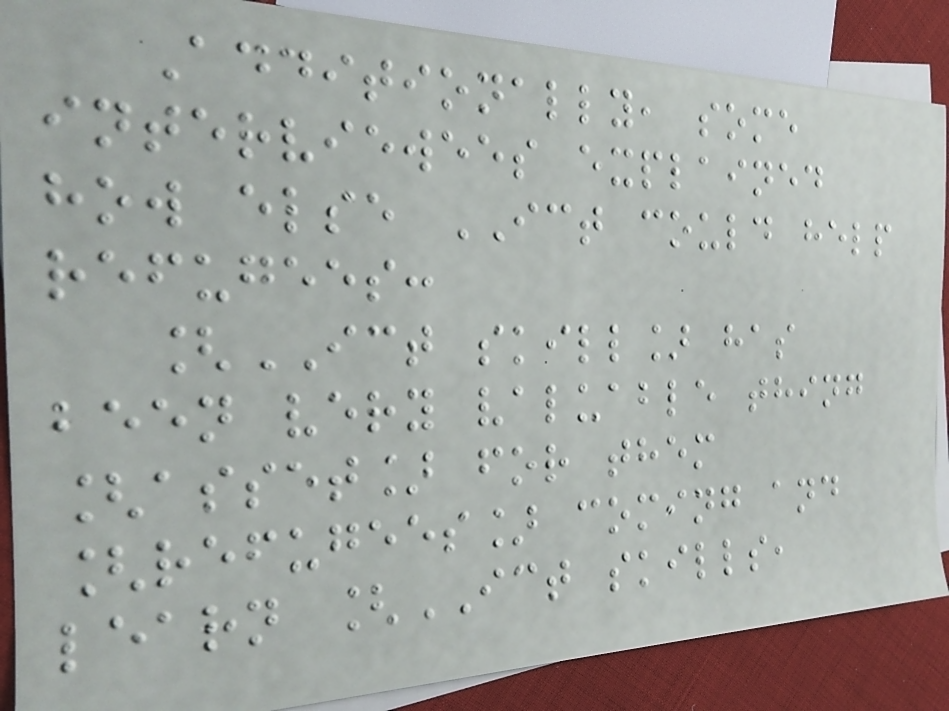Additionally, some
interviewees explained
how else ICT could help
refugees:
[ICT skill] has
been very valuable thing
[asset] for them
[refugees] coming and
learn [ICT skills,
